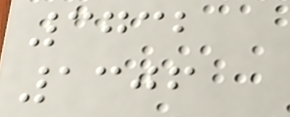3732
1306
